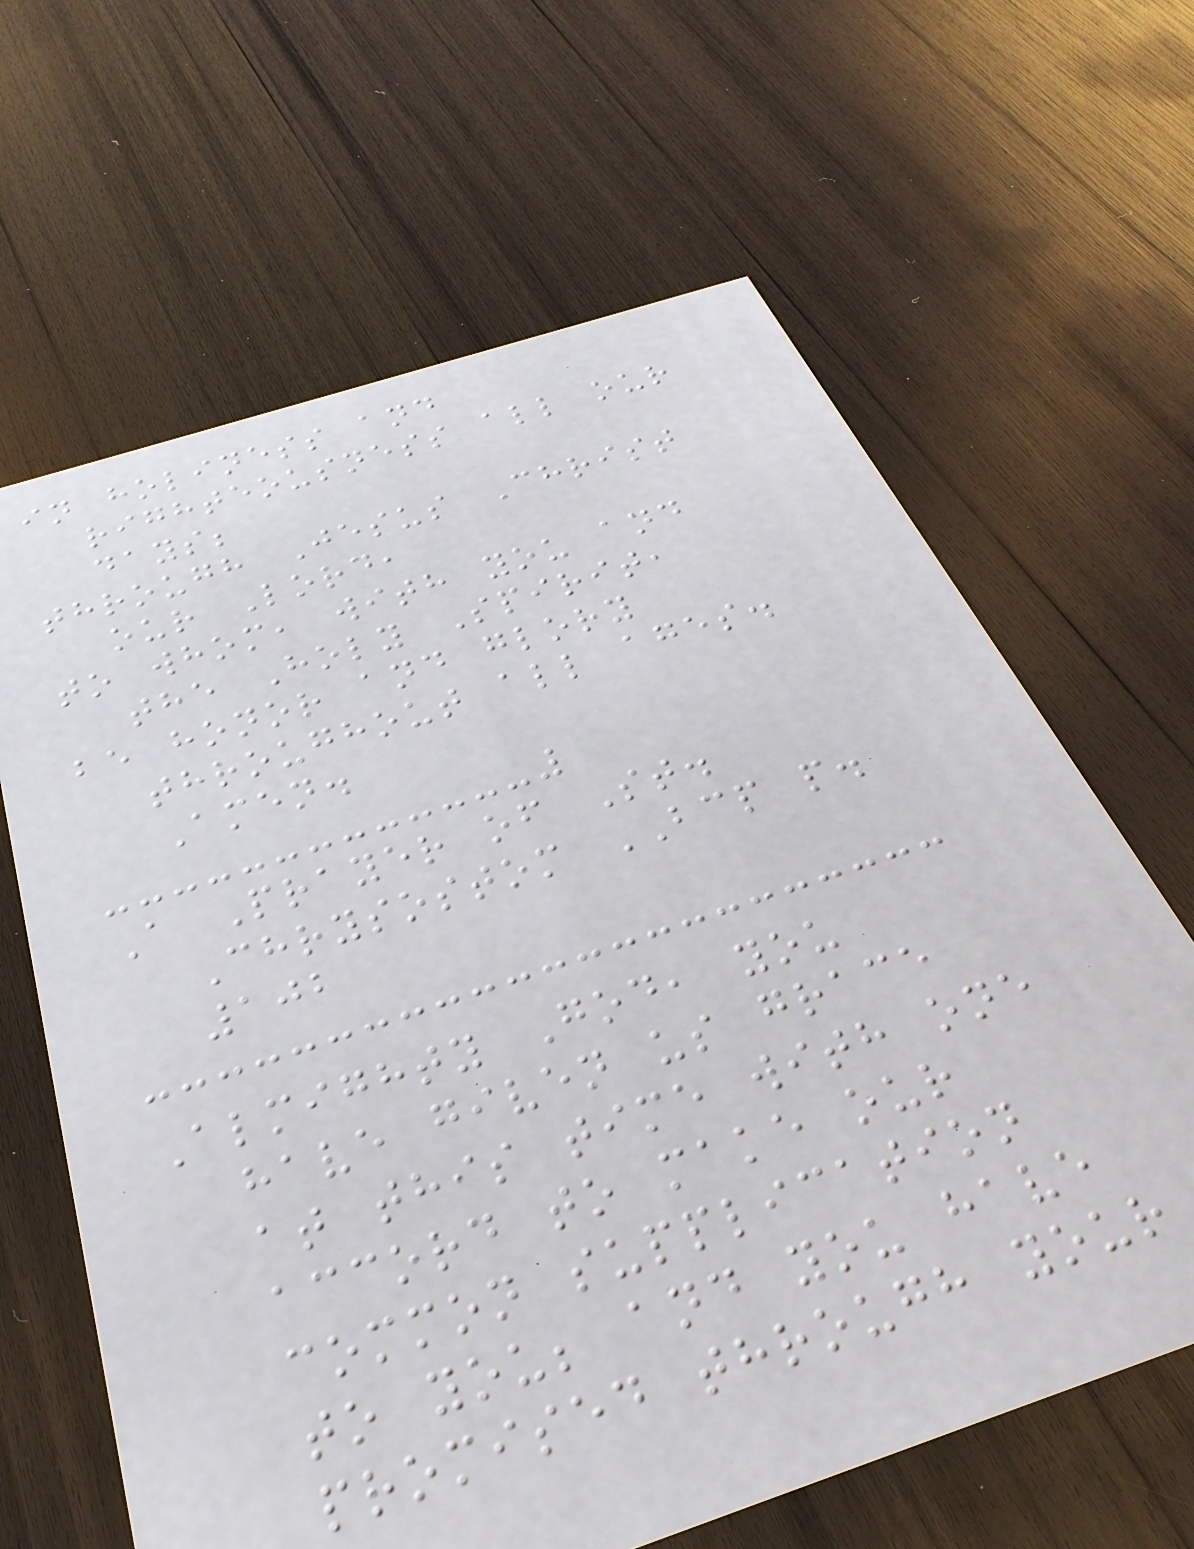in holiness and
righteousness all our
days;
through Jesus Christ
our Lord,
to whom, with you and
the Holy Spirit,
be honor and glory
throughout all ages.
Amen.
A Prayer of St.
Chrysostom BCP p.
102
Almighty God, you
have given us grace
at this time with one
accord to make our
common supplication
to you; and you have
promised through your
